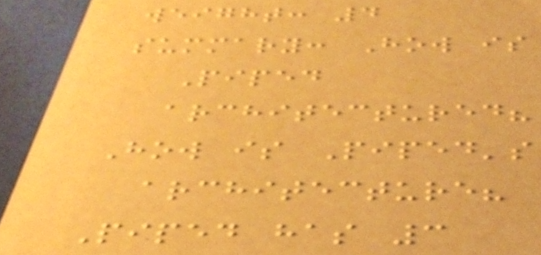weight: 4
summary: How is
Piped
architectured?
How is Piped's
architecture?
Piped has 3
